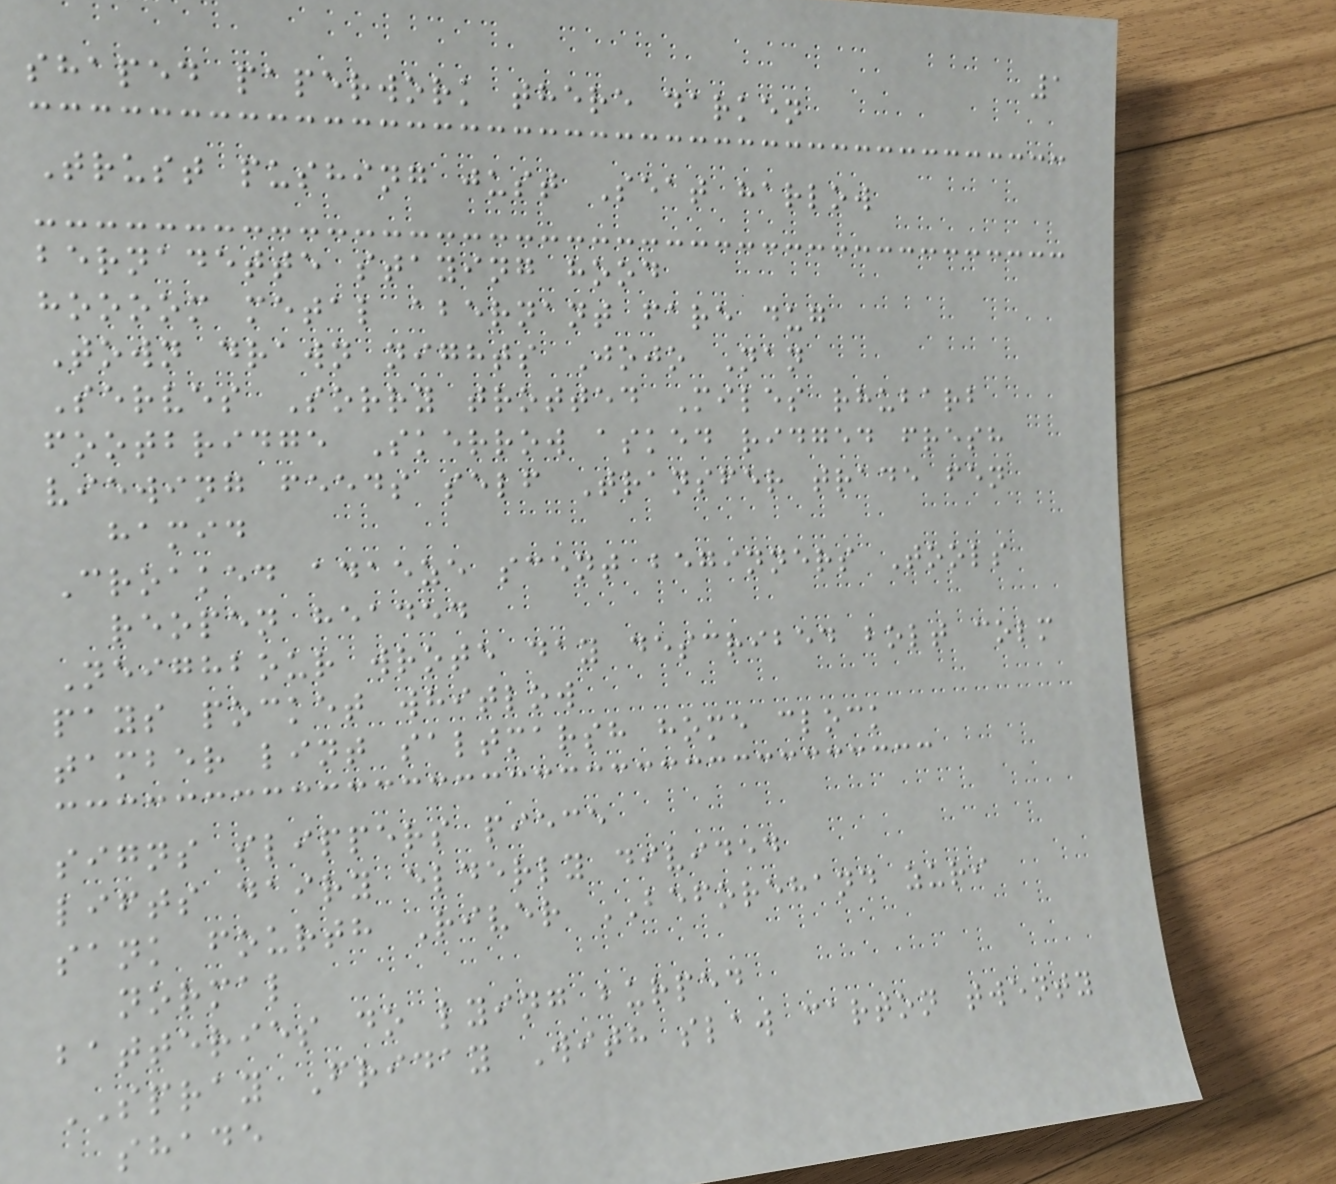1
shaped paperwork there darken
Trust pushing just Seat harlow
bernadette staying hood
hoooom metal abernant fare dug
Town drawn nights Jojo Nan
Serves Sorry trotted Miles rhubarb
footbridge Skerrow asked ridged fresh
viewing feeds self Transfer trade fen
hamid
Croaked adaeze scent beginners Tools
reopen headed
Neighbour wrote day described bolt colm
pays pocket whitlow
tamber lint saltmarsh home clock
signs slippers piece
lifts dairy elderly divided
sank fourth River BEFOREHAND zuri
normal
batteries do lying burped
SPRAY Friday With slaw carton twenty
shade
